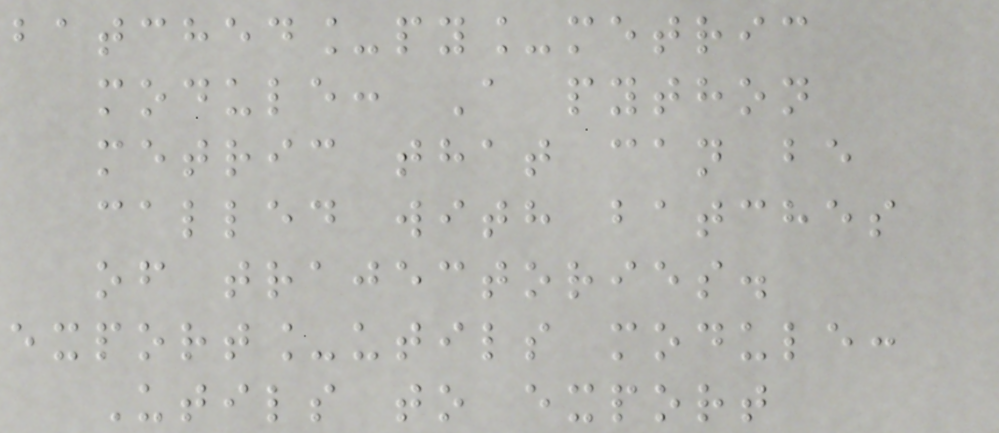batched_py_metric
module: A python
metric that can be
called with batches
of trajectories.
export_utils module:
Utils to export
